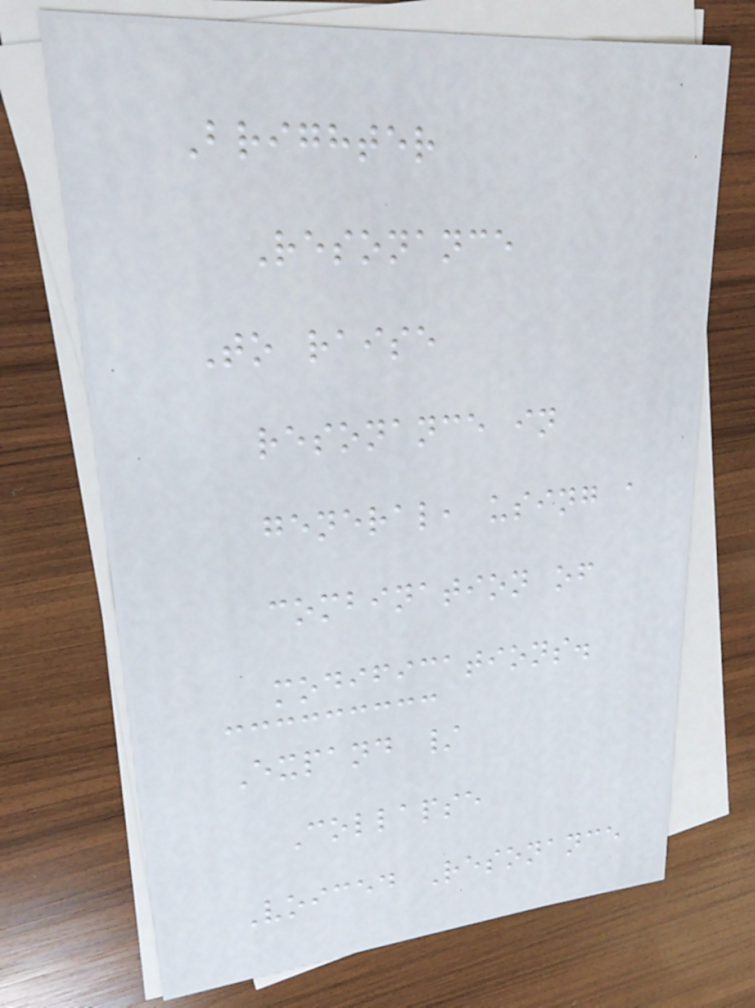Brighter
Resonance
To raise
resonance in
general, using a
combination of
modifications.
Expand /
Collapse
Voiced Resonance
